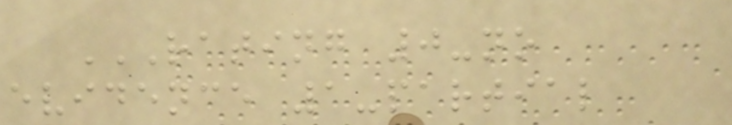RATING 0-NO
EVIDENCE 1-PARTIAL
